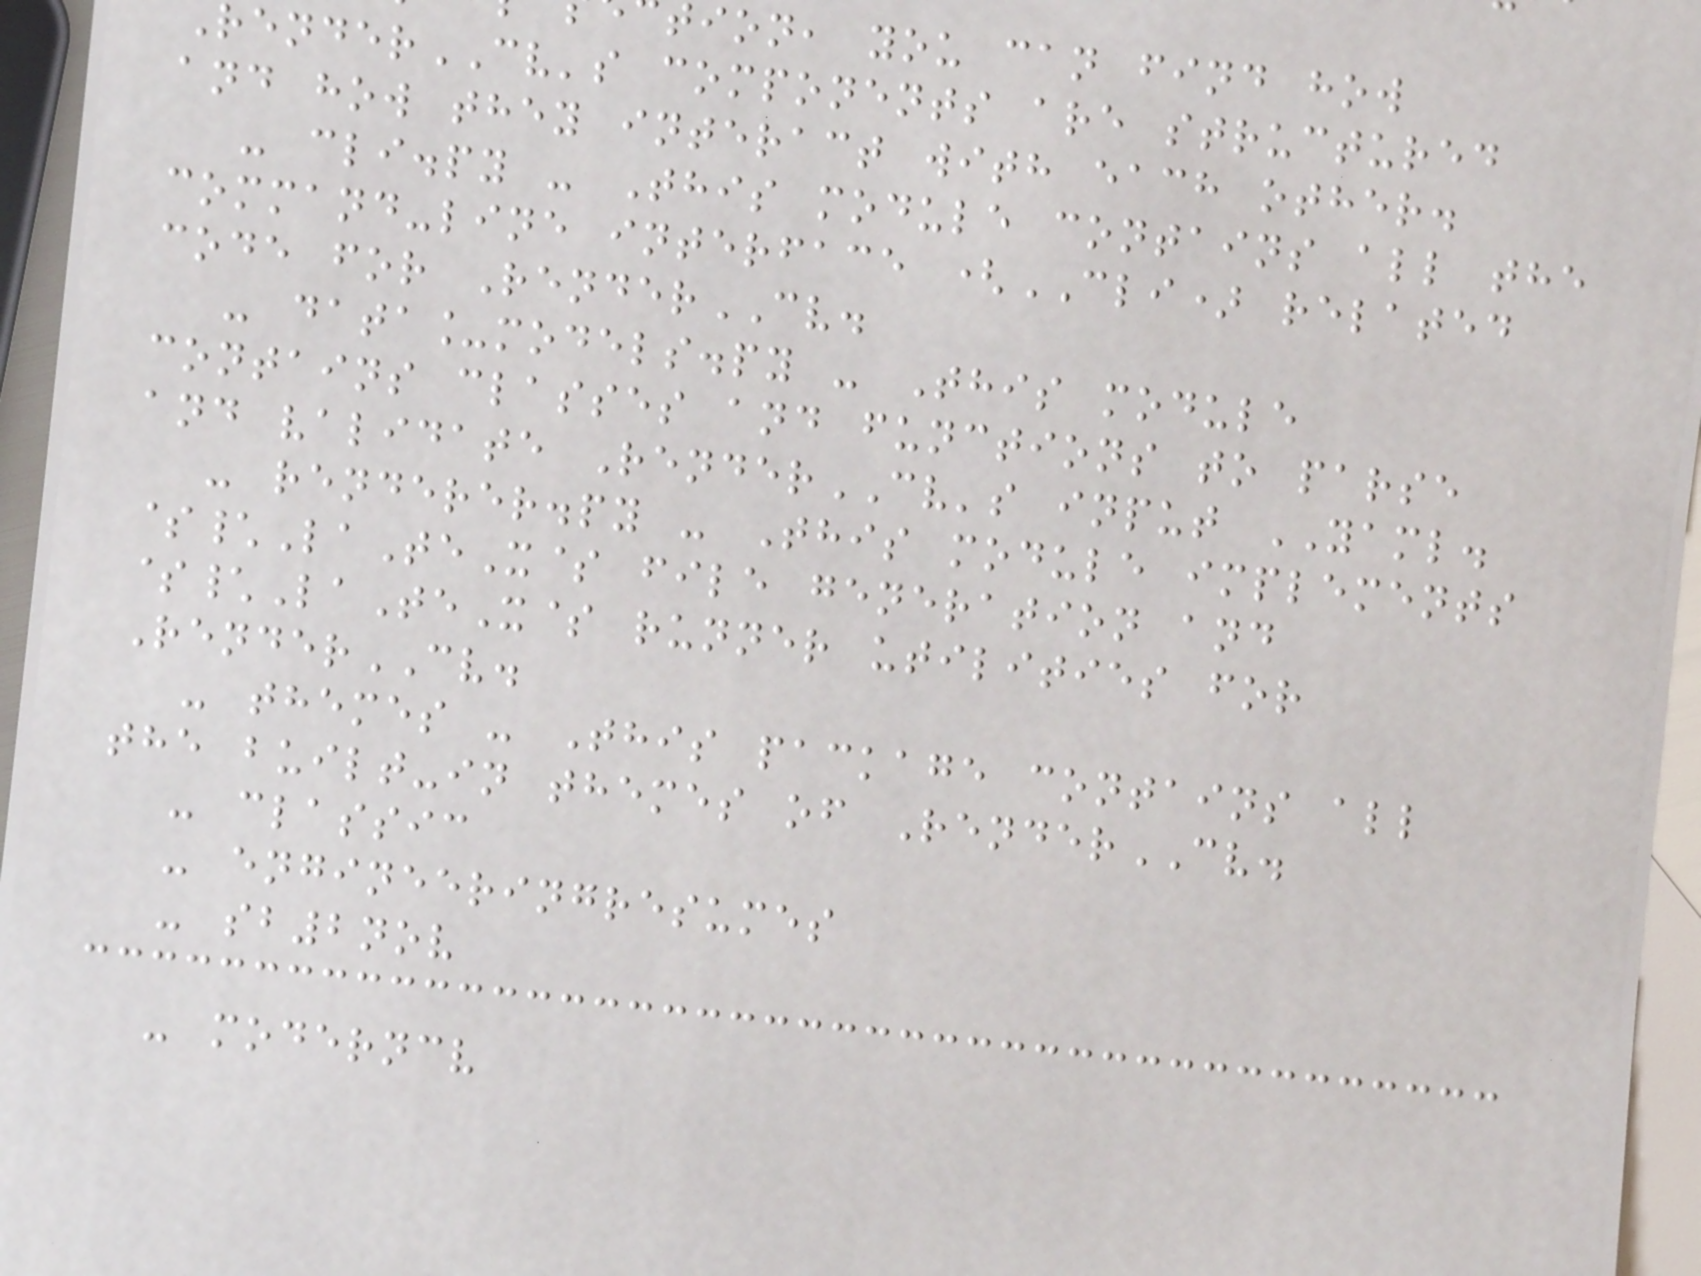tion, you can find how
enderCV's components are structured
and how they interact with each other.
- cli.py - This module contains all the
command-line interface (CLI) related
code for RenderCV.
- data_models.py - This module
contains classes and functions to parse
and validate RenderCV's input YAML.
- renderer.py - This module implements
$\LaTeX$ file generation and
$\LaTeX$ runner utilities for
RenderCV.
- themes - This package contains all
the built-in themes of RenderCV.
- classic
- engineeringresumes
- sb2nov
- moderncv
